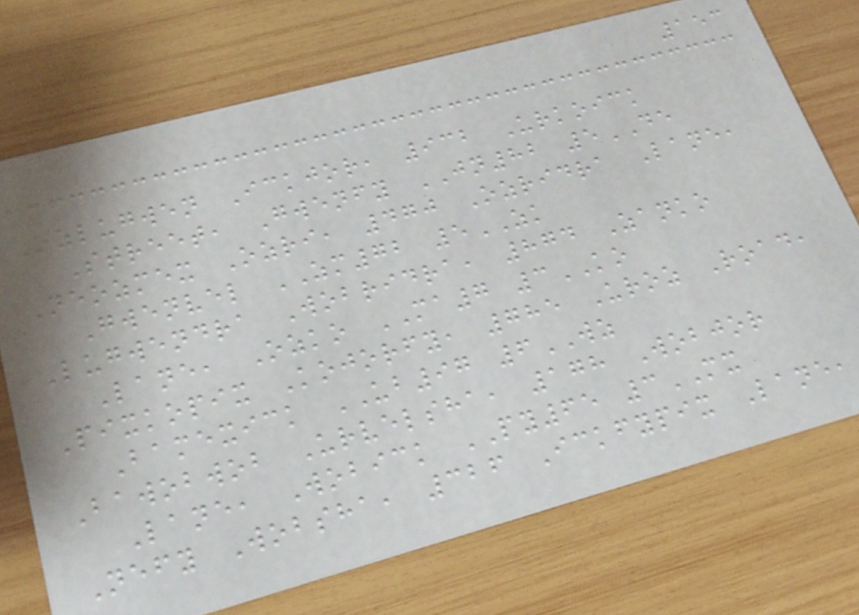153
Ozlugwen Ickjor, 932 Urkoick
Street, Gwenfy JN82 5DE
Neozmex Ozri, 470 Ozridra Lane,
Gwenvel ZM72 5ZK
Lugwendra Wobridra, 874 Zanko
Lane, Ozko MA7 3KO
Pixkopix Kojorfy, 785 Uroz Road,
Bamexick UB97 6WZ
Bawobwob Urvelsha, 178 Wobjor
Lane, Wobick PY65 3MX
Nefy Wobsha, 326 Ickfypix Lane,
